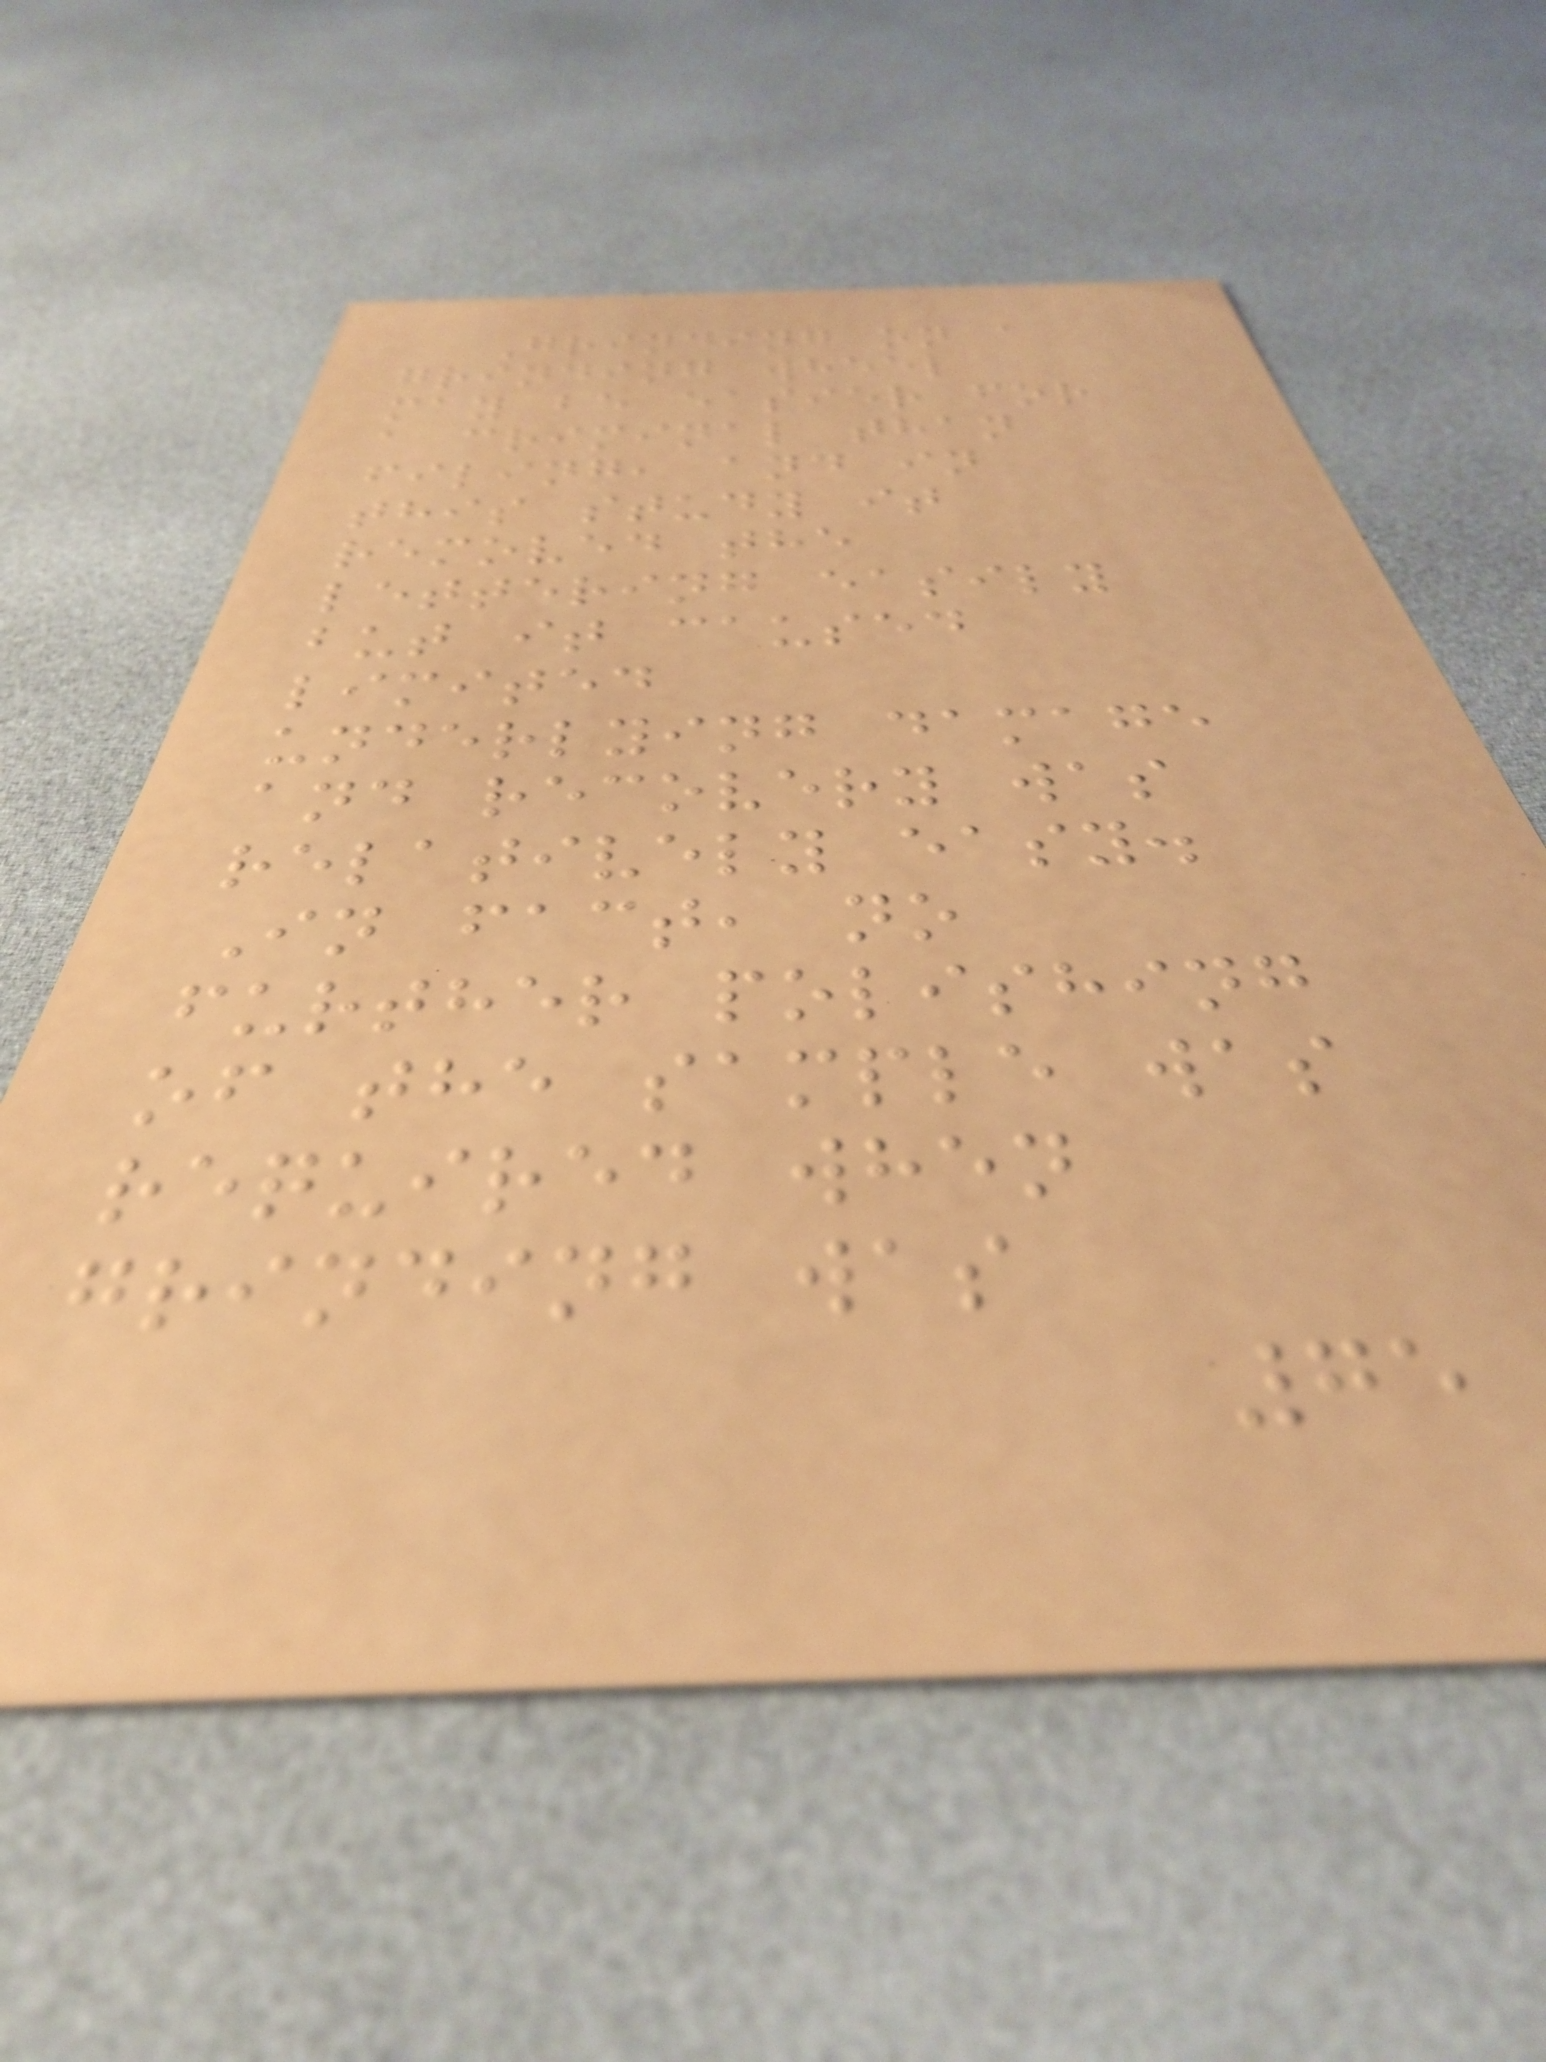Grinding on a
grinding wheel
may be easier for
a criminal than
filing, and in
this study it
removed the
lettering easily
but it caused
limited
underlying damage
and recovery was
relatively easy.
In fact, no
further polishing
of the sample was
required when
grinding was
75
